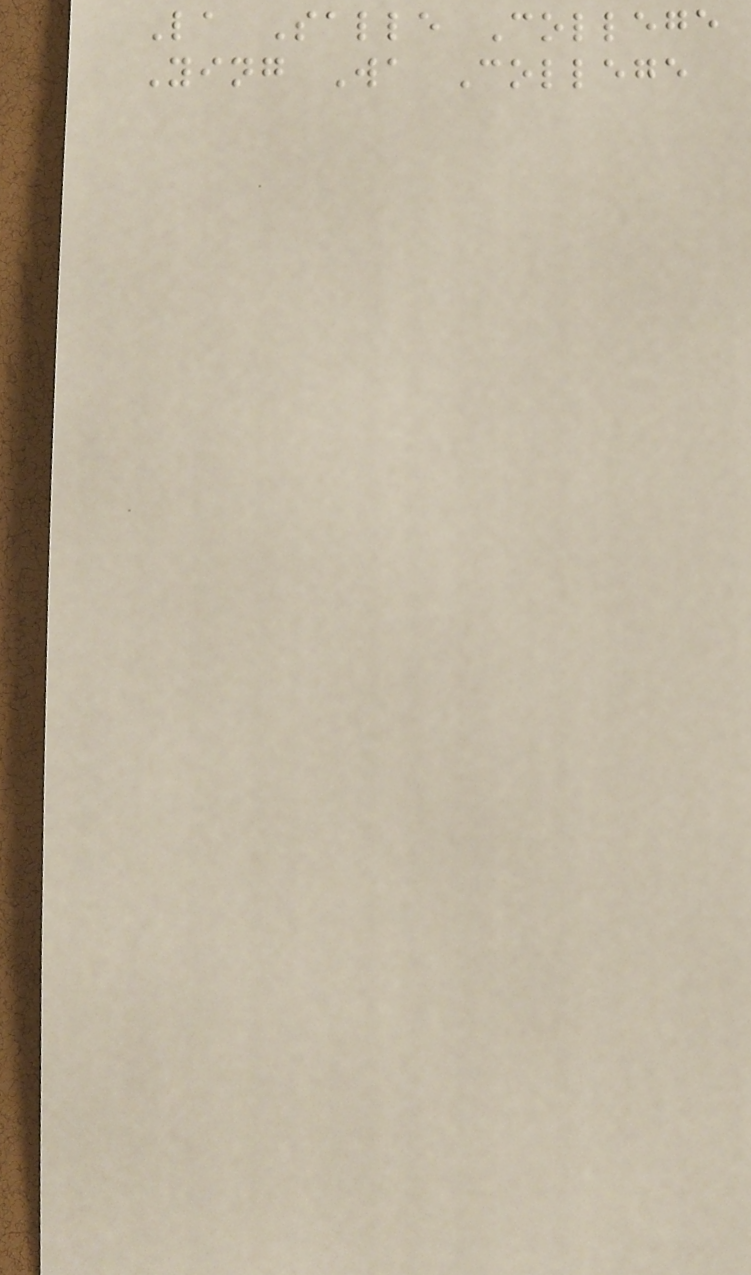La Salle College
Ying Wa College
